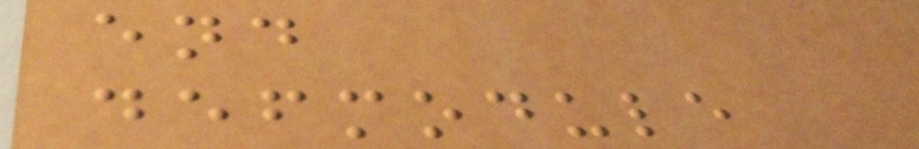end
defmodule
